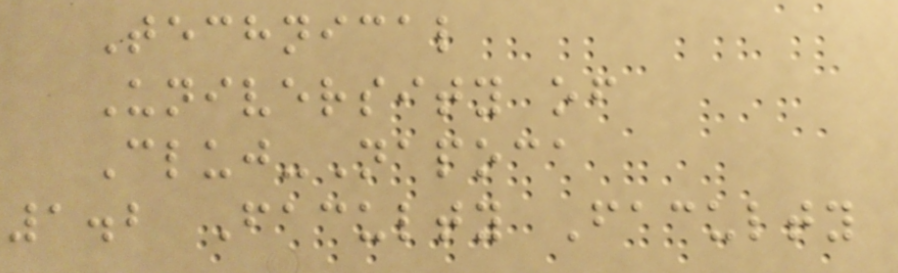Technical
University of
Cluj-Napoca
1.2 Faculty Faculty
